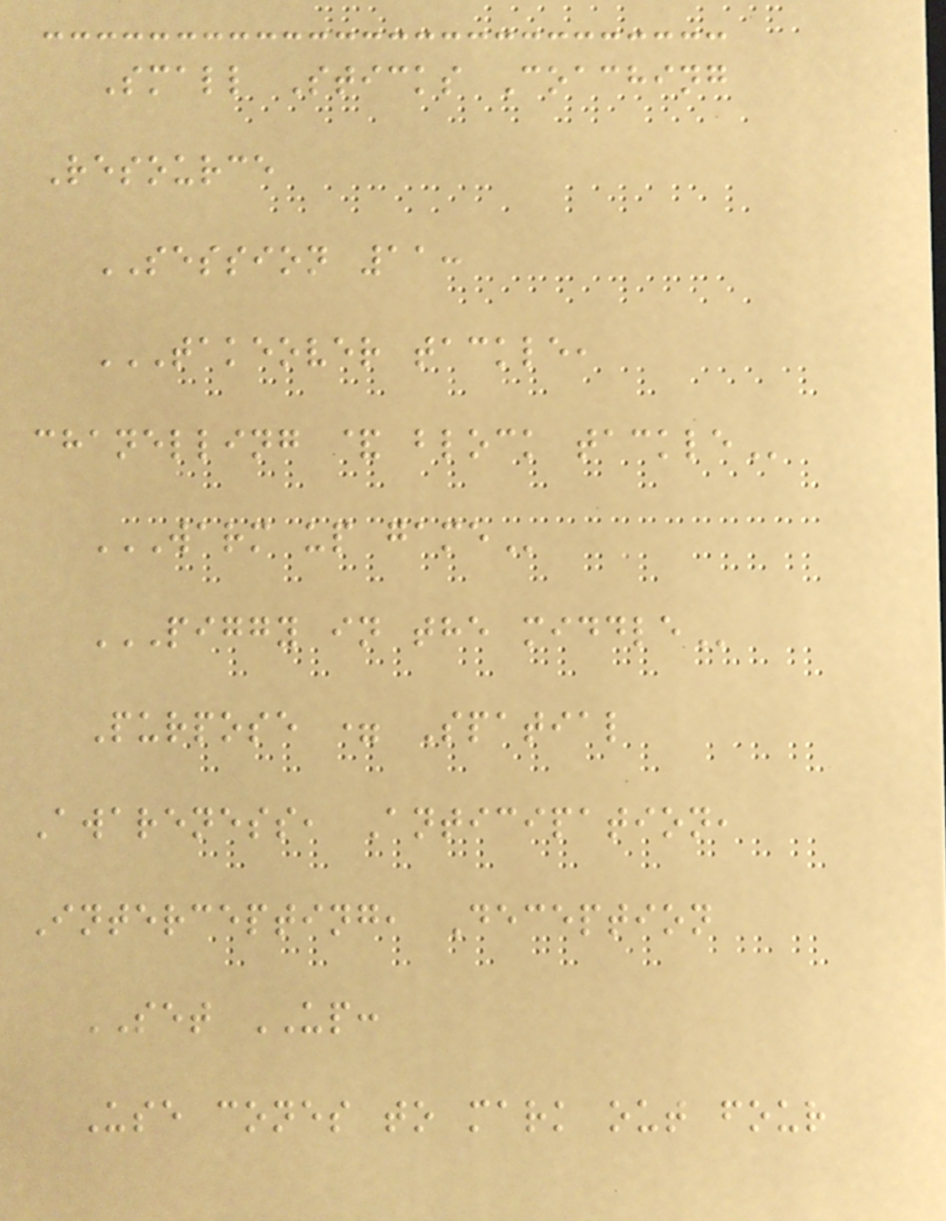Small Sticks Coaching
Resource
SESSION 11:
TAKEOVER TACKLE,
CHANELLING & BLOCK TACKLE
WARM UP GAME
PIGGY IN THE MIDDLE
Purpose = Spatial
Awareness, Anticipation,
Intercepting, Deception
SET UP:
Use cones to mark out four
